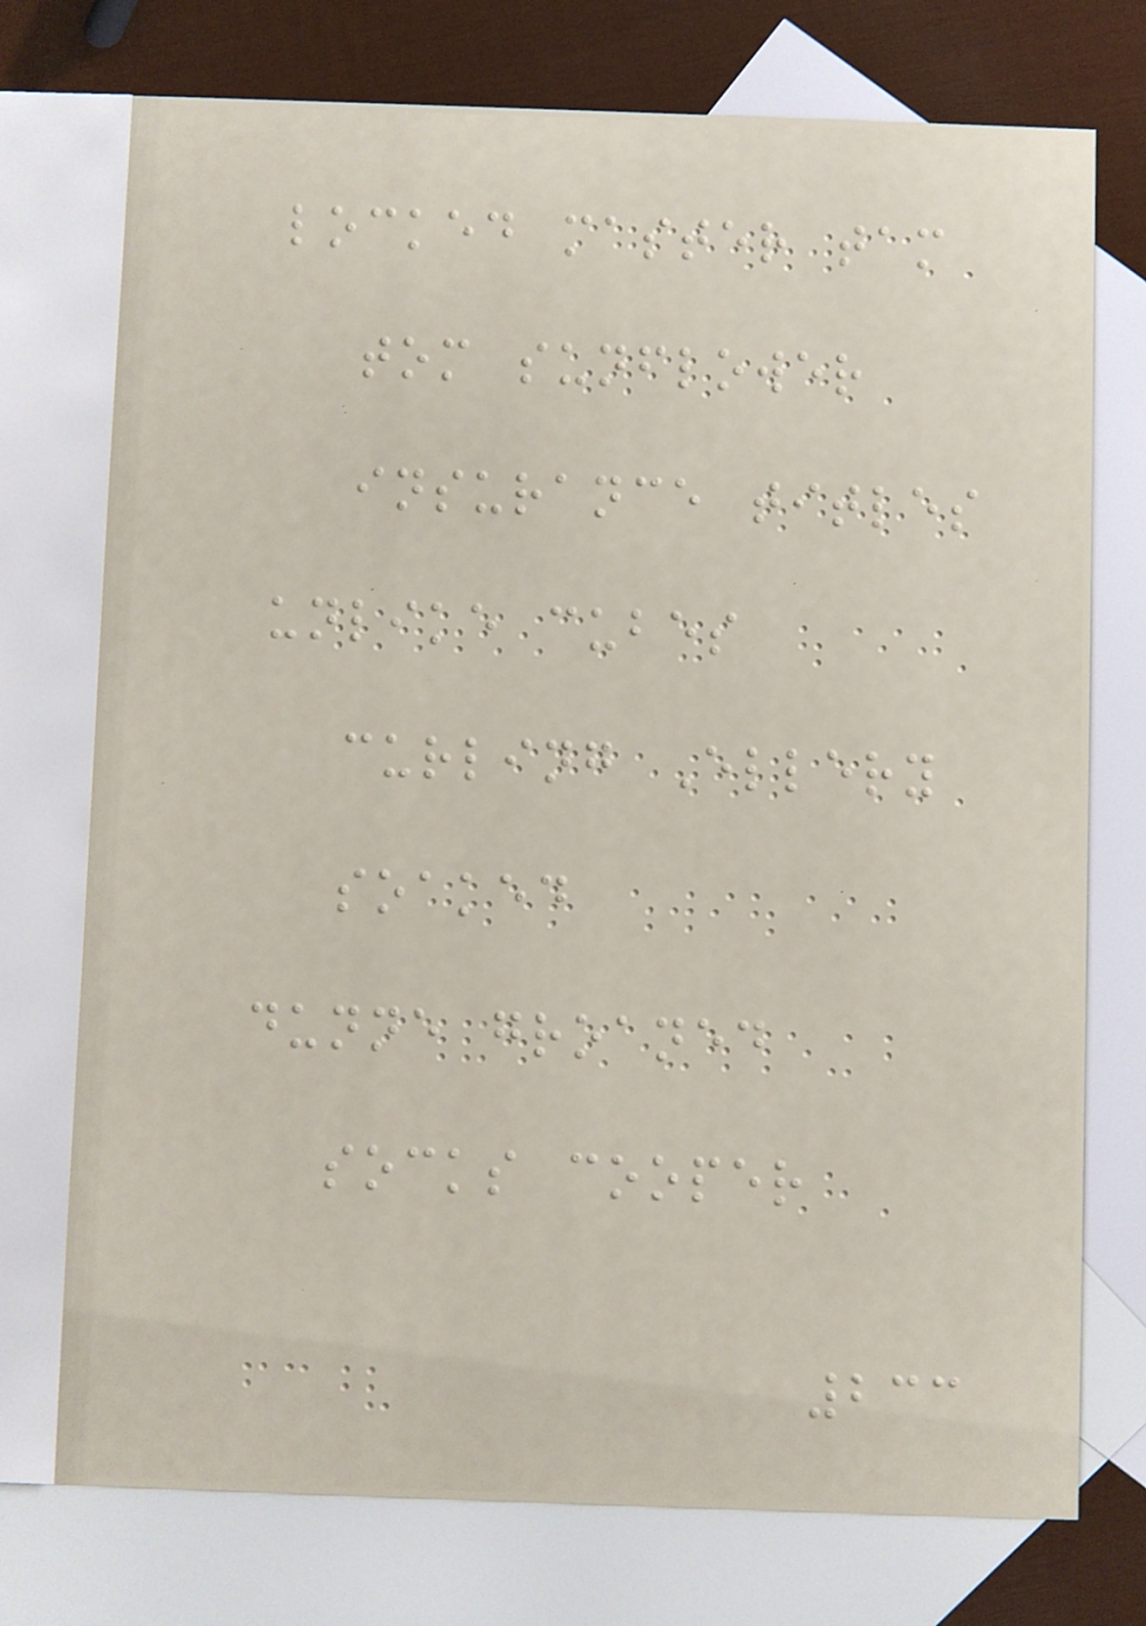locked master tam
tom sunflower
insurance titles
unlike cubes
curling Ellery
soaked
dunne groaned
socks cooper
233
